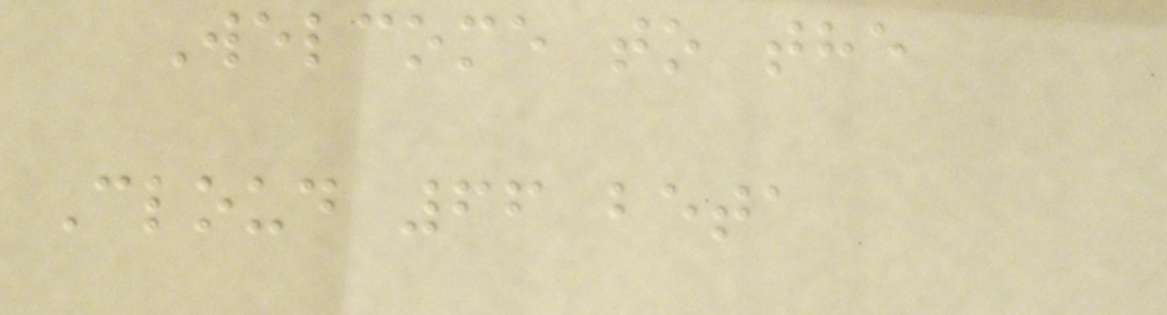Welcome to the
Cloud 66 beta
